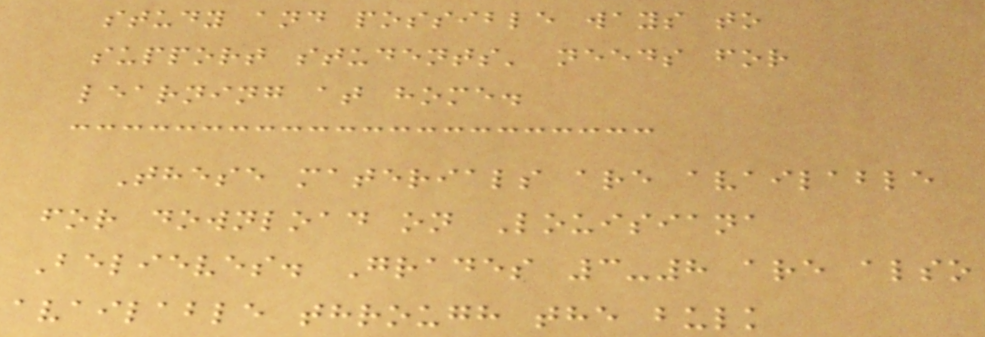study and possible ways to
support students' needs for
learning at home.
These materials are available
for download on Louisiana
Believes. Grades 3-8 are also
available through the bulk
